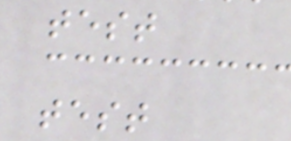test
test
